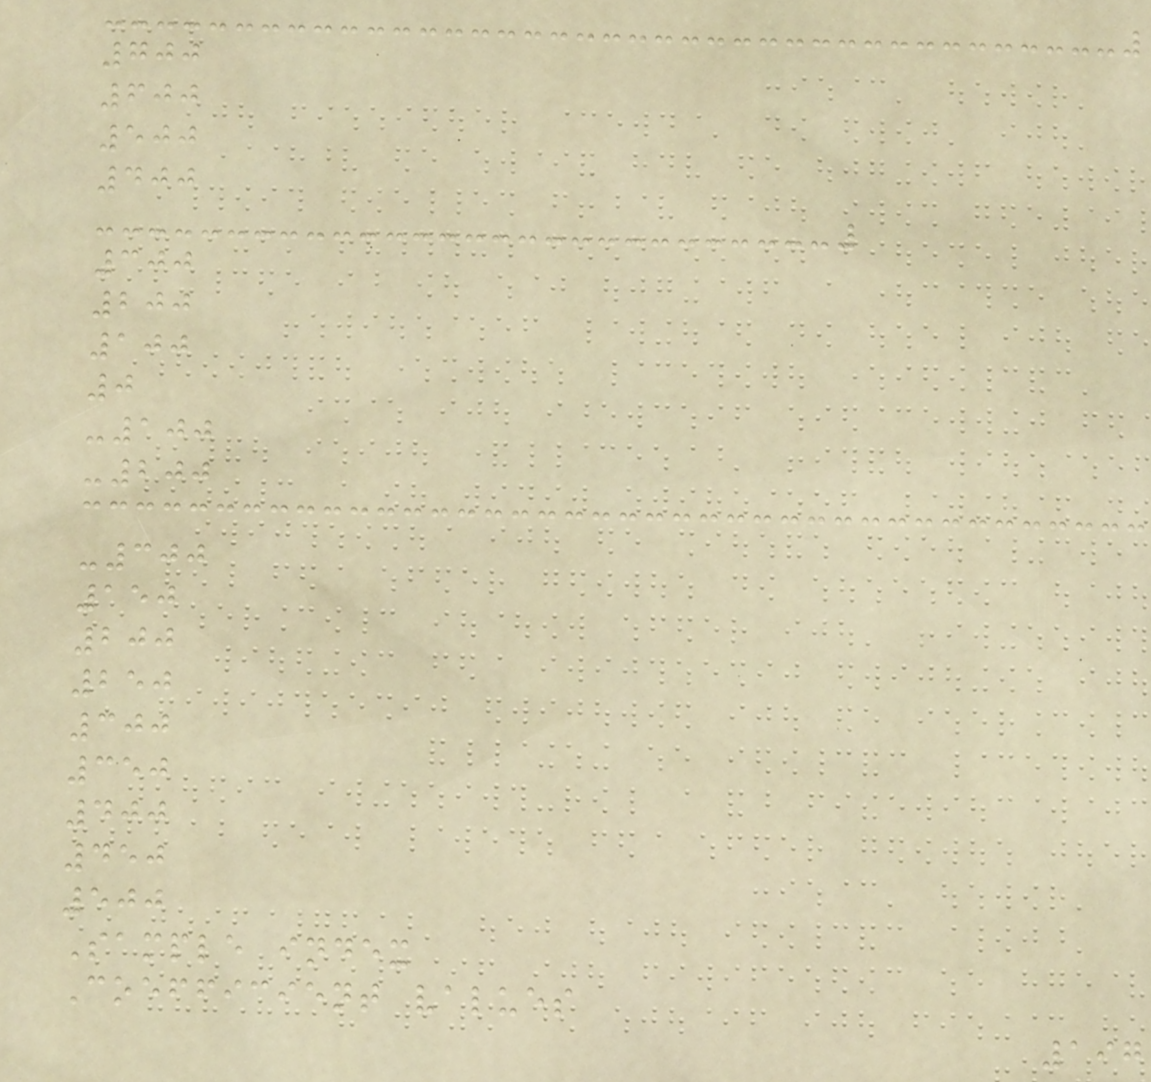700
600
500
400
300
200
100
0
-100
-200
-300
150
200
250
300
350
400
450
500
Sample index
Coefficient values
197
